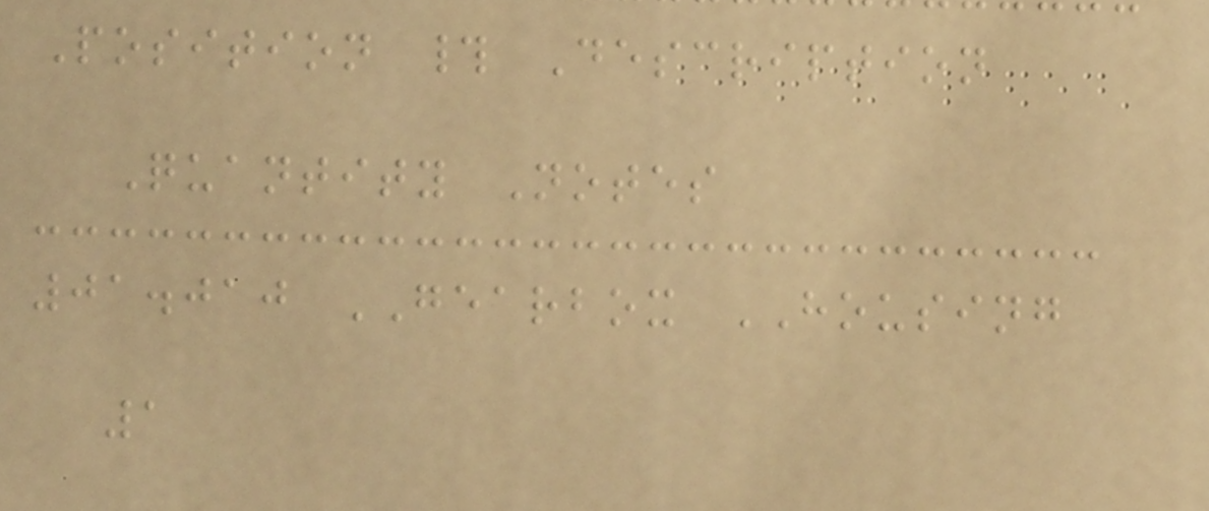Position # Description
Quantity Notes
01.010 GEARBOX HOUSING
1
